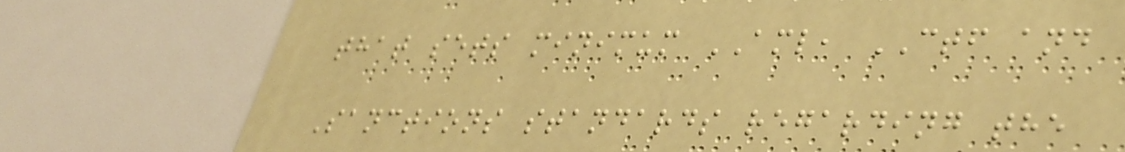that sets minimum AML, CTF and
Sanctions standards regarding the
